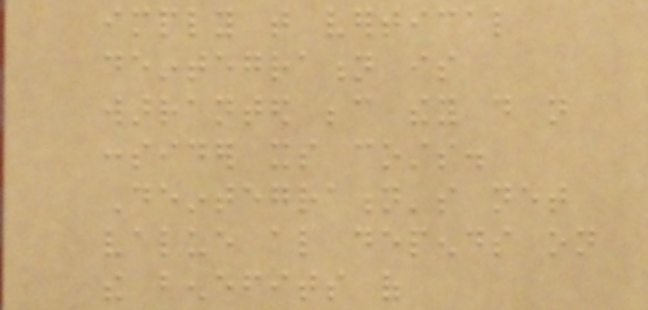imply that vertical
deintegration is
warranted because they do not
consider its costs.
Deintegration's net
value also depends on
the benefits of
